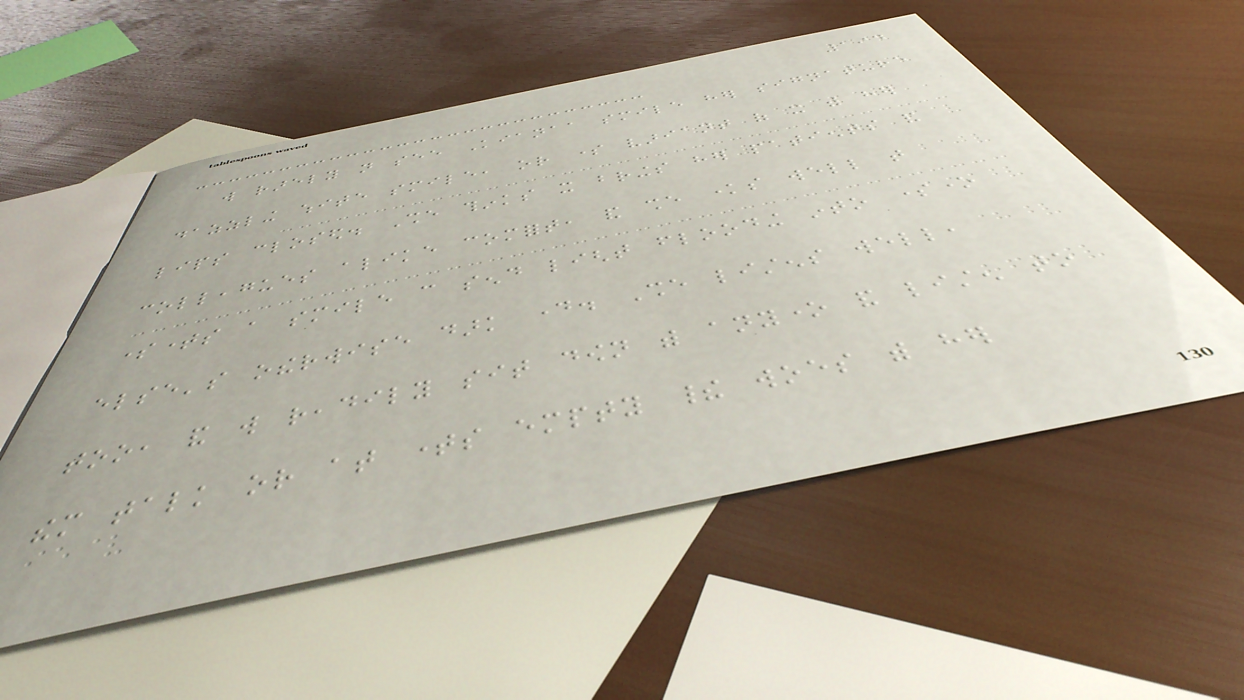194
will rarely not see Kianaa smile her signature
dazzling white smile, or some variant of it with her
lips closed. She thinks it brings her patients and
colleagues alike comfort, and she knows well that
sometimes a smile can send light flooding into someone
else's otherwise dark day. She listens well,
too, and will readily sit down with anyone and listen to
them talk or at times empty their woes with her
